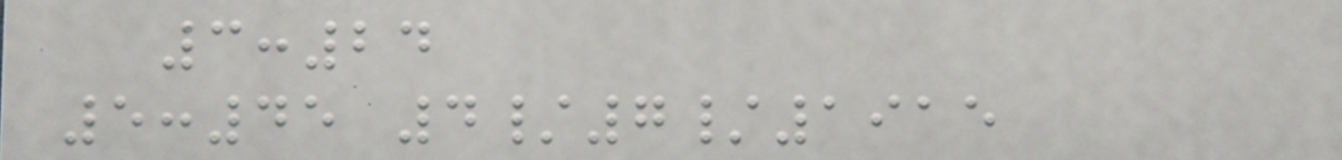3:24
5:45 4/7/1915
